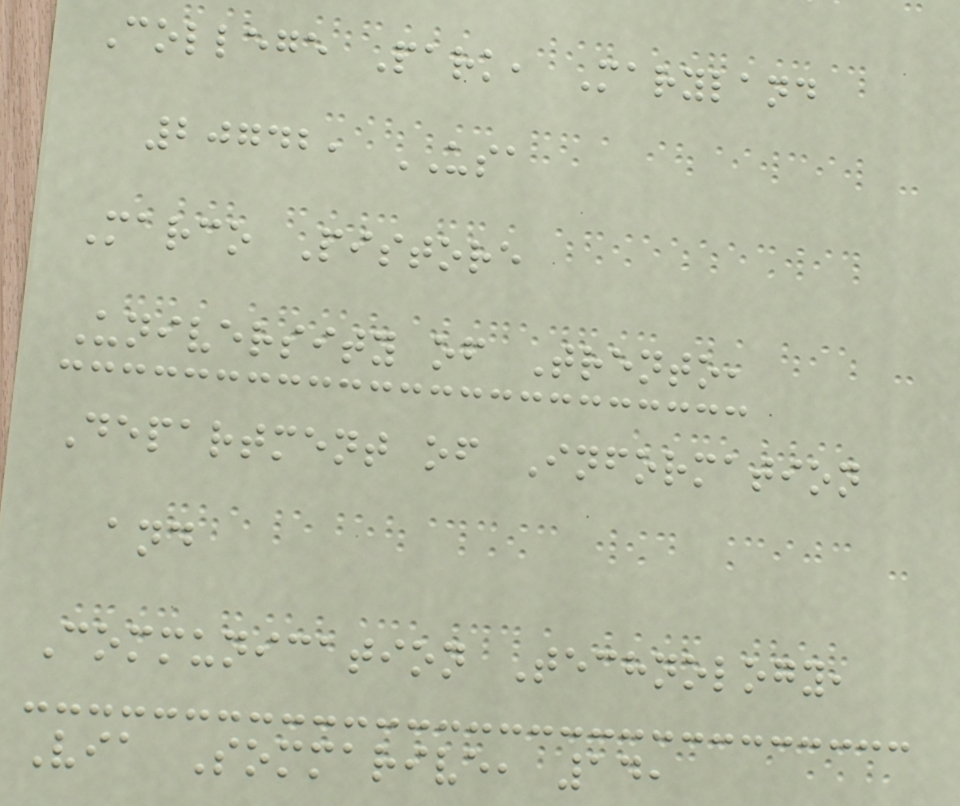College Park, Maryland
20742, USA
Marco Pistore
University of Trento,
Department of Information
and
Communication Technology,
Via Sommarive, 14,
